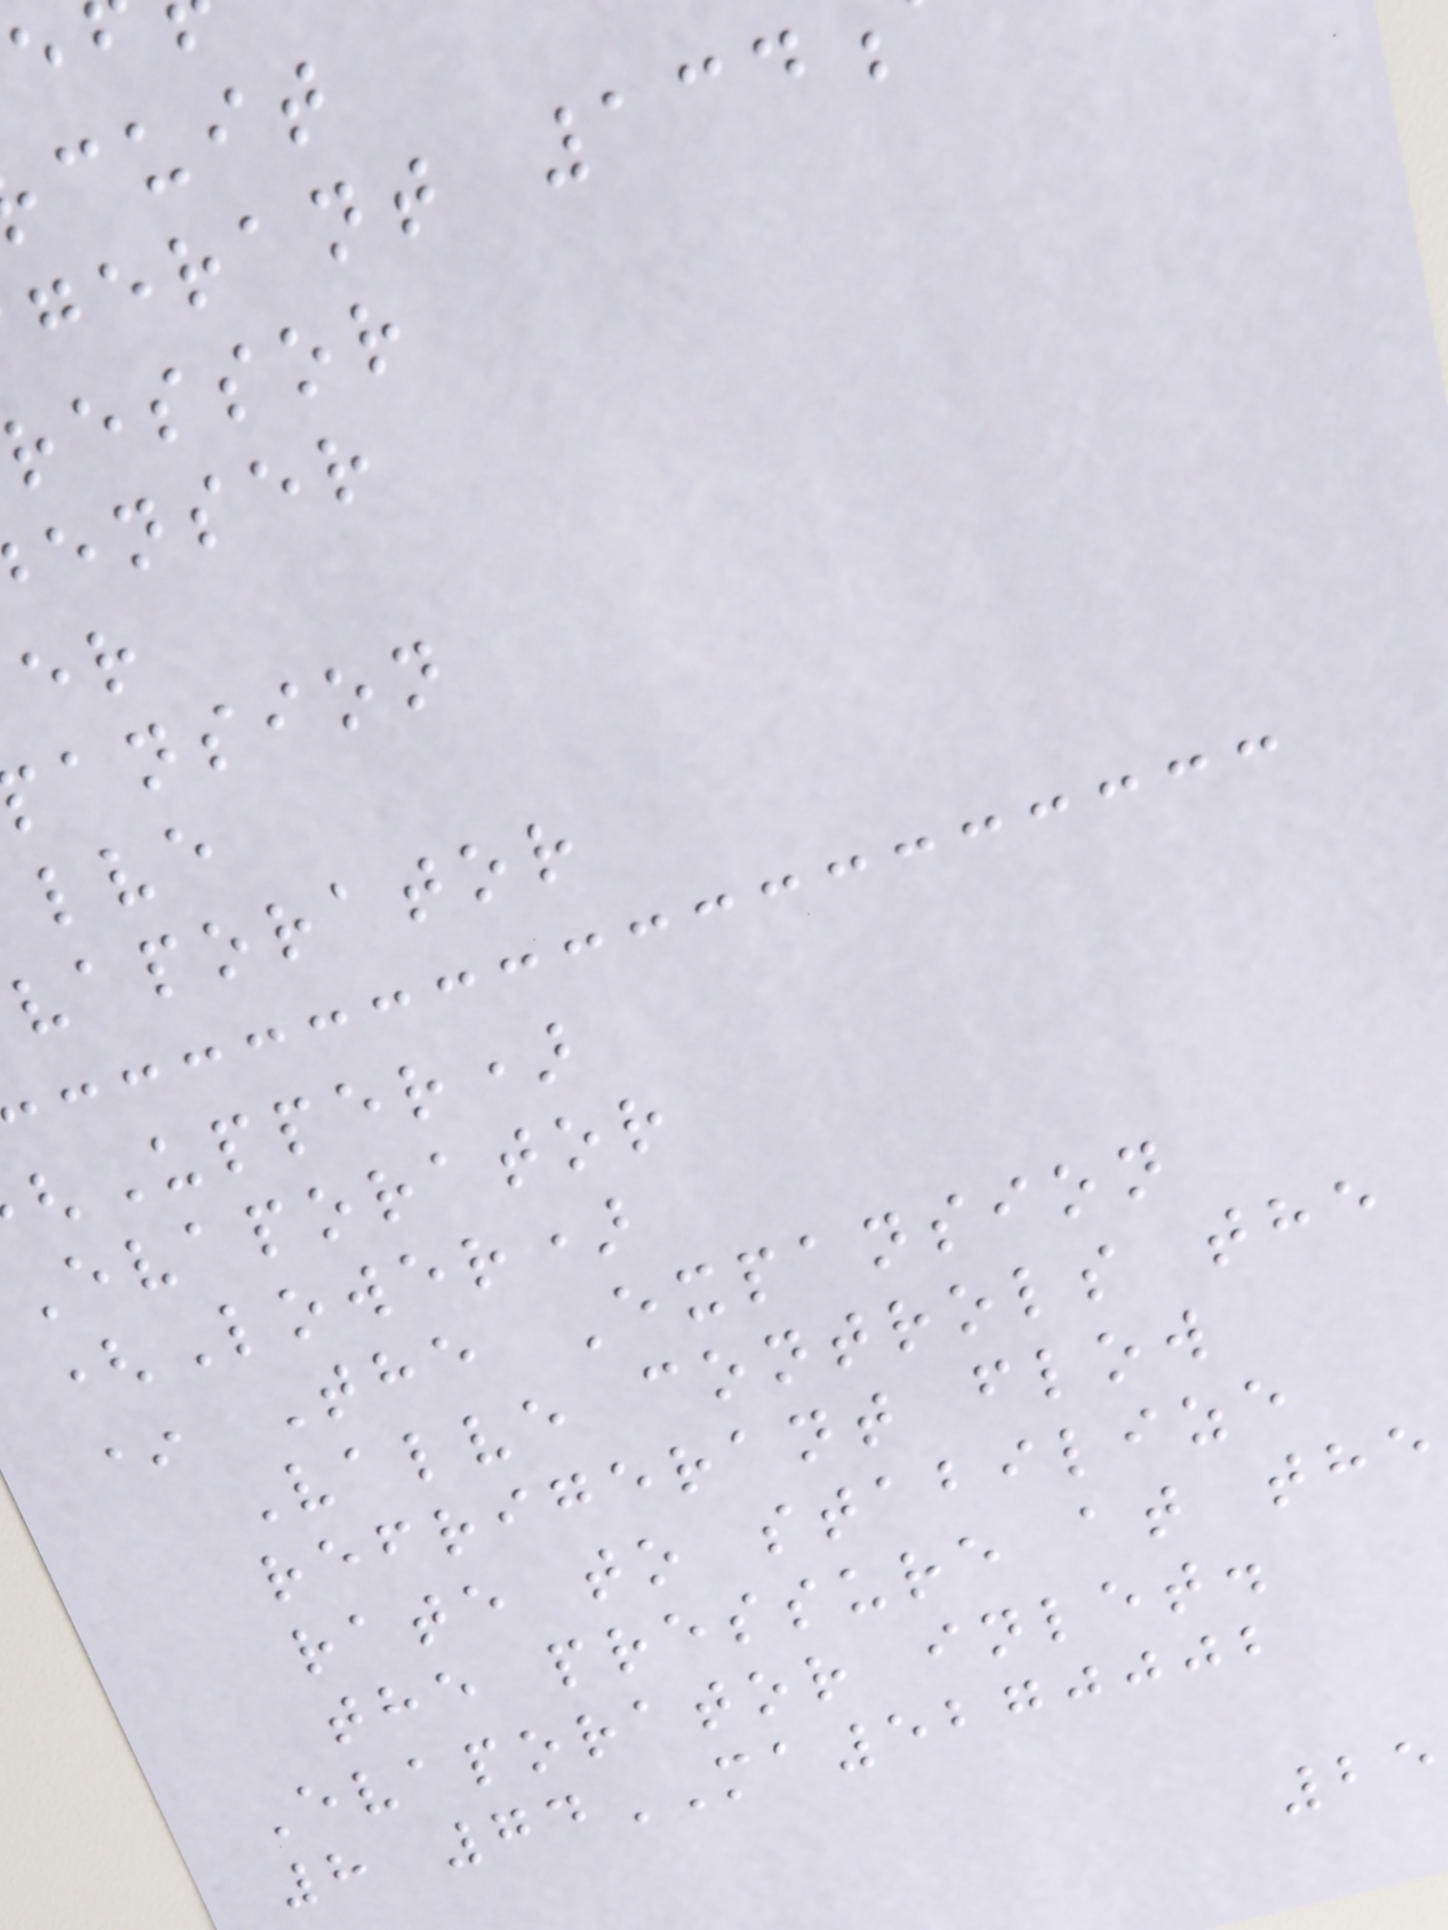cuit
gerant 134
ressor
enser
ansion
vaporator
Upper)
Evaporator
(Lower)
* The Expansion
Valve controls the
refrigerant flow
rate to stabilize
the pressure at the
Evaporator inlet.
8 74MA5270002
